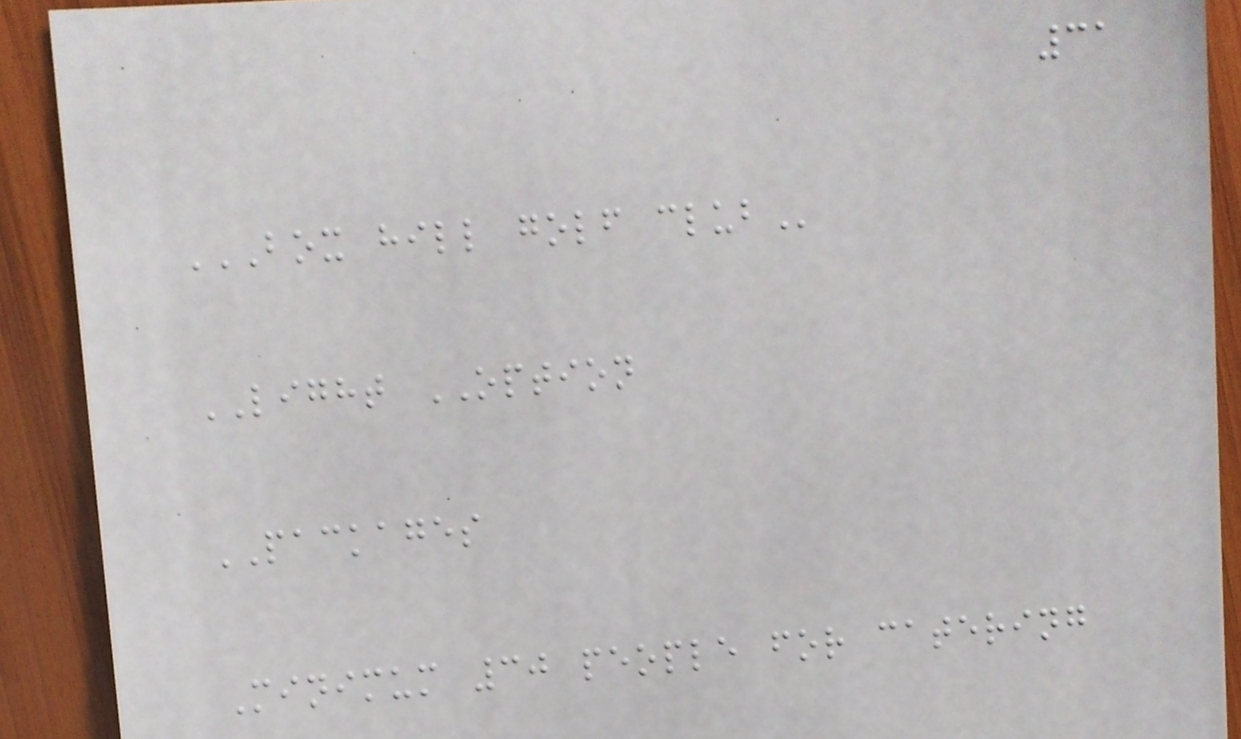31
BOX HILL GOLF CLUB
LIGHT OPTION
PACKAGES
Minimum 30 people for catering
